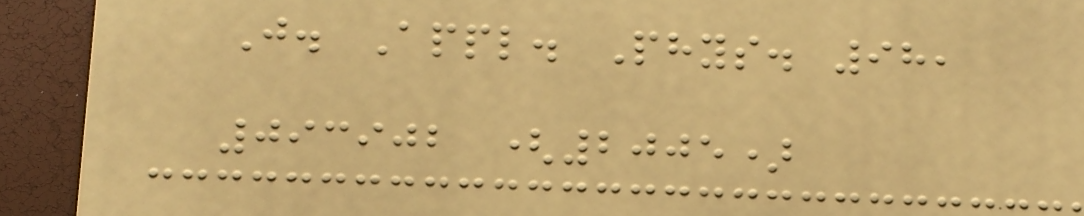J. Appl. Phys. 98,
093902 (2005)
